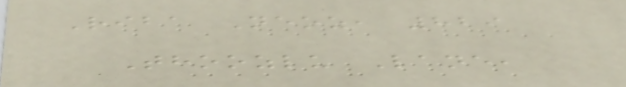Riba Neoz, 829
Thoozlu Lane,
